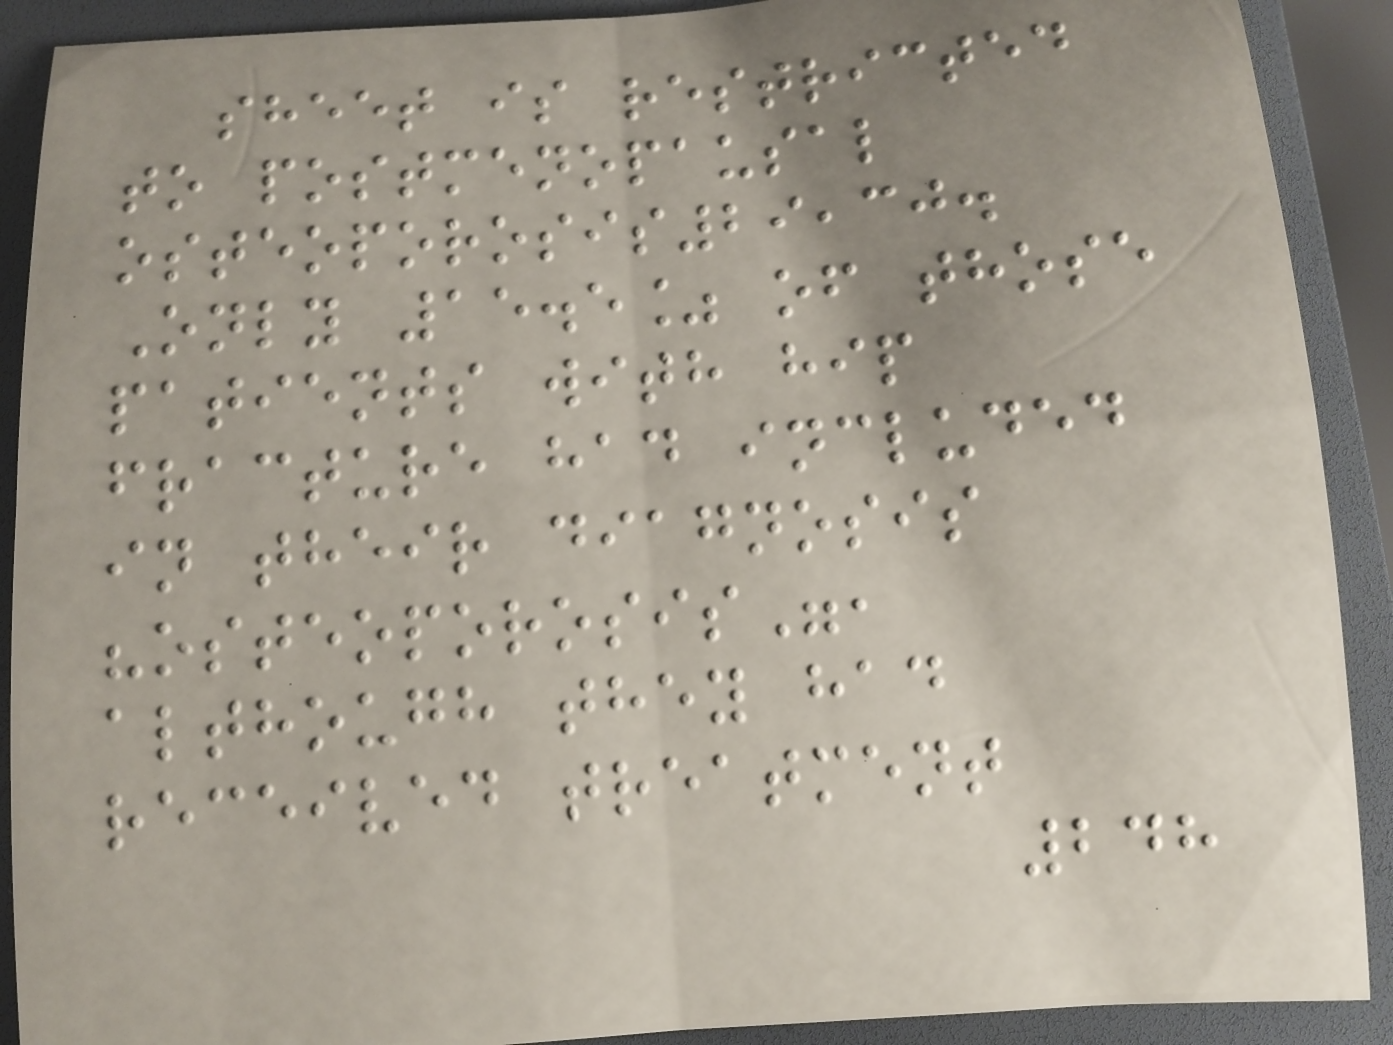sheet is restricted
to postmenopausal
osteoporosis29,30.
Only 15.5% of those
patients with hip
fracture had included
in their diagnosis
"osteoporosis",
although they had
received treatment
248
